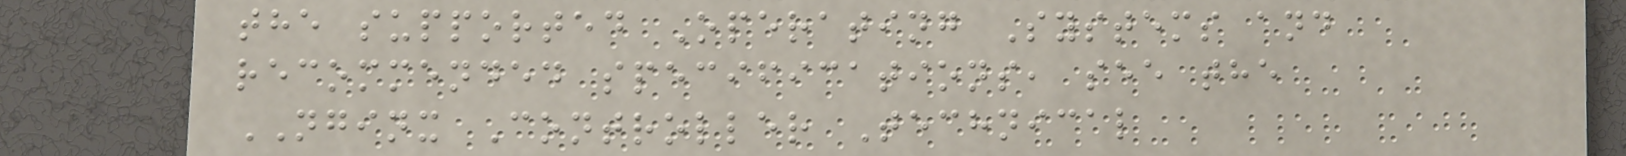the supported Operating Systems and
recommended specifications, see the
NGINX Controller Technical
